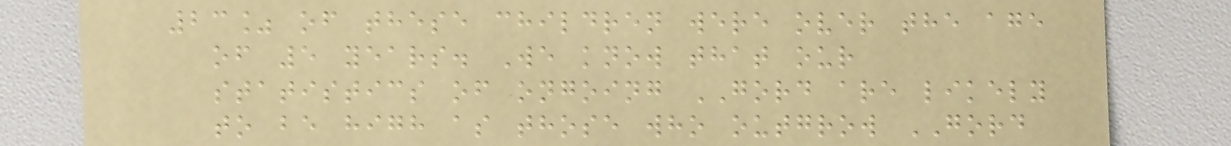23% of these children were over the age
of 5 years. We know that our
statistics of ongoing GORD are likely
to be high as those who outgrow GORD
